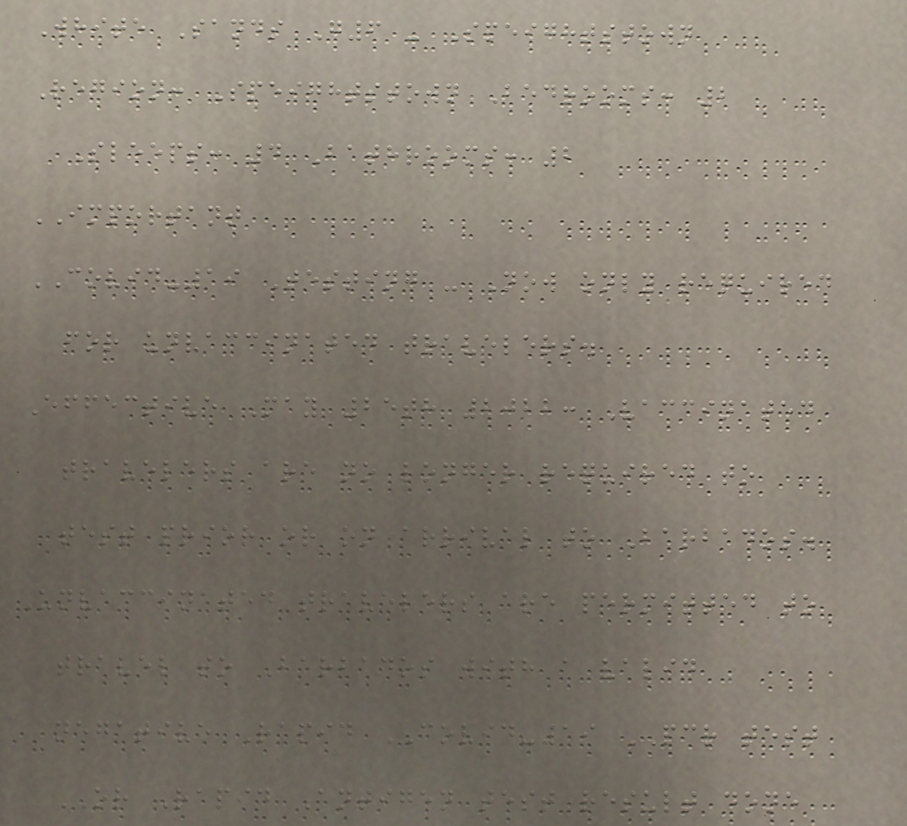White Sands G6 - Speightstown
Region: Speightstown Bedrooms: 2
Sleeps: 4 Bathrooms: 2
IMPORTANT
COVID-19 Testing - Now only required
for unvaccinated travelers.
Effective May 25th 2022: Vaccinated
travelers are no longer required to
test prior or on arrival to Barbados.
Unvaccinated travelers are permitted to
travel to Barbados with a valid
negative Rapid COVID-19 PCR test
OR Rapid Antigen test result done
